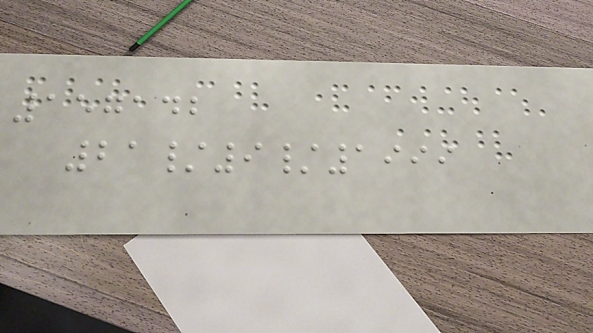157142
21/9/1999
